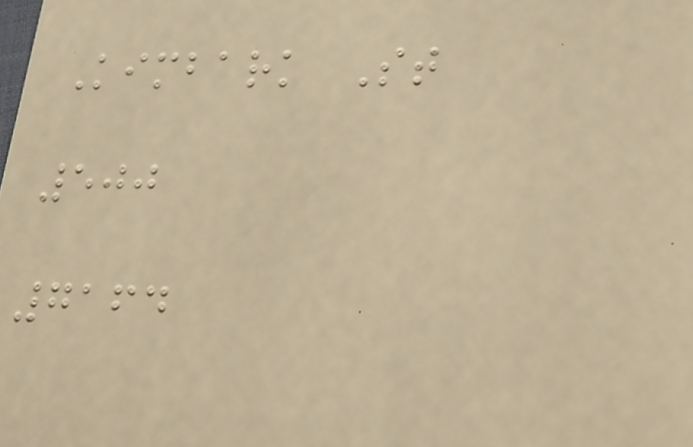Kimbark St
500
7164
